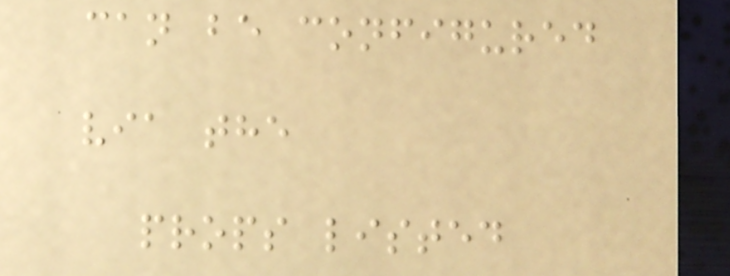can be configured
via the
props listed
